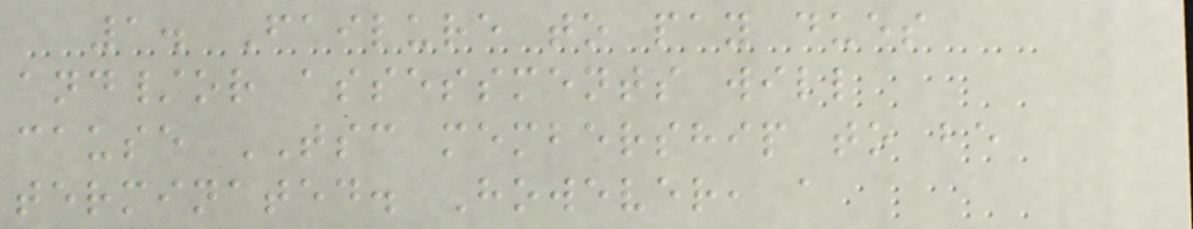1. Failure to pay dues
and/or assessments will
cause TSC membership to be
terminated. However, a
